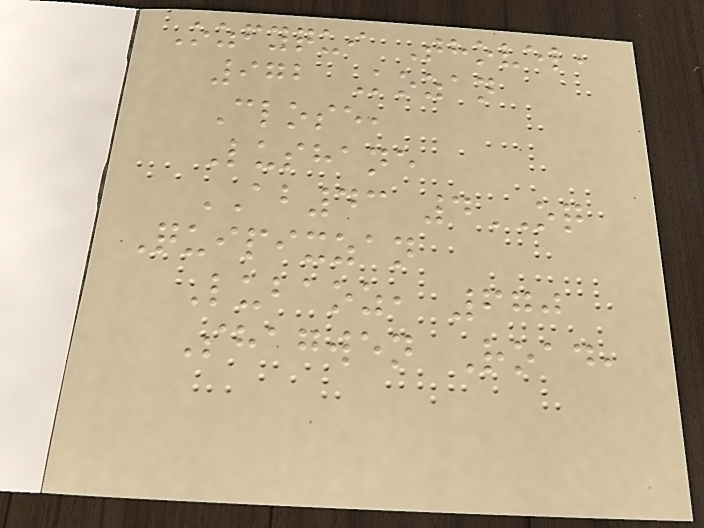Ozfyqui Thovel,
972 Kozan
Close,
Lushane
AB43 4OQ
Quipixzan
Lubaoz, 670
Shagwen Road,
